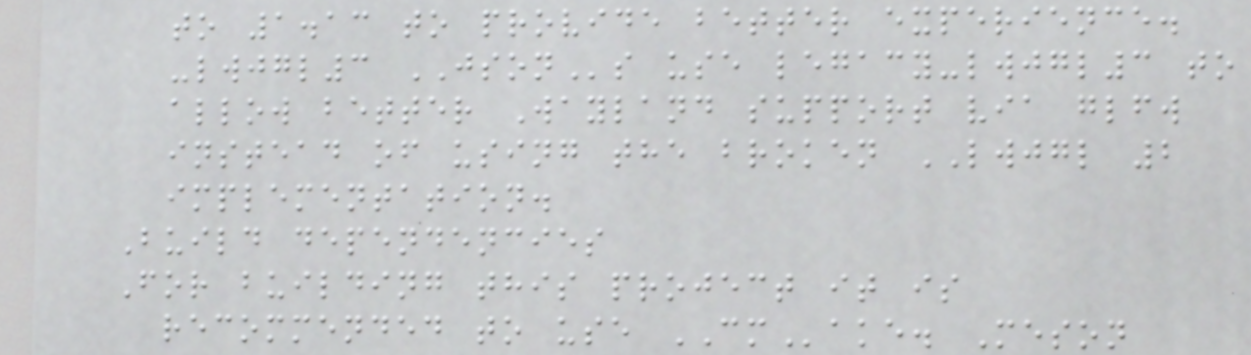to 1.13 to provide better experience.
-lwjgl3 JSONs use legacy-lwjgl3 to
allow better Wayland support via glfw
instead of using the broken LWJGL 2
implementation.
Build dependencies
For building this project it is
recommended to use CMake. Meson
